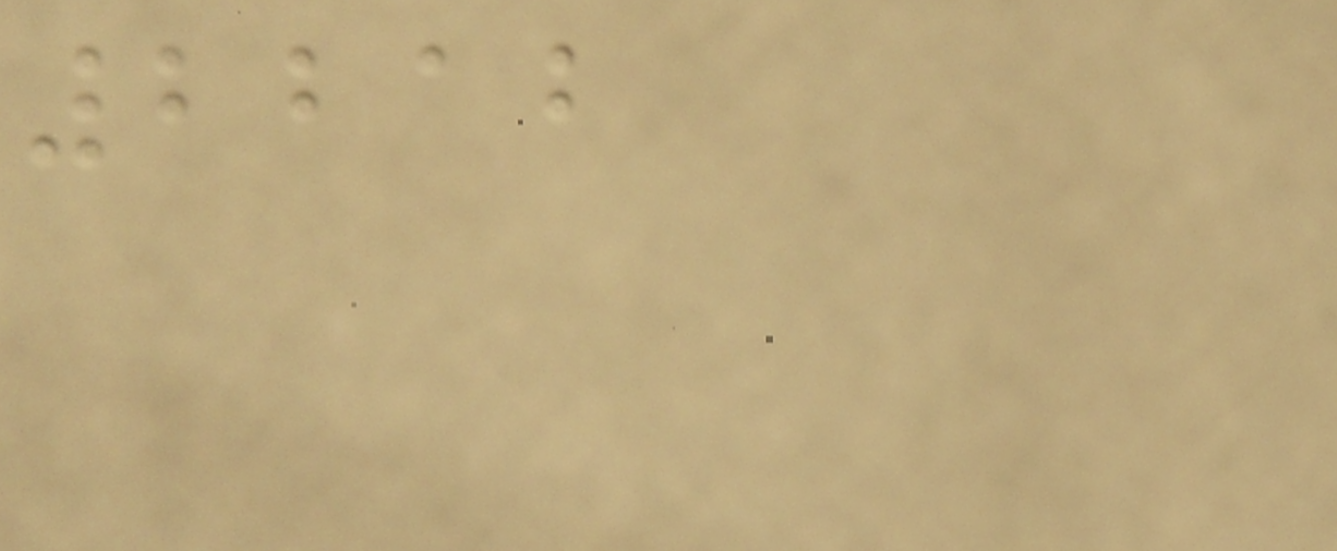2212
